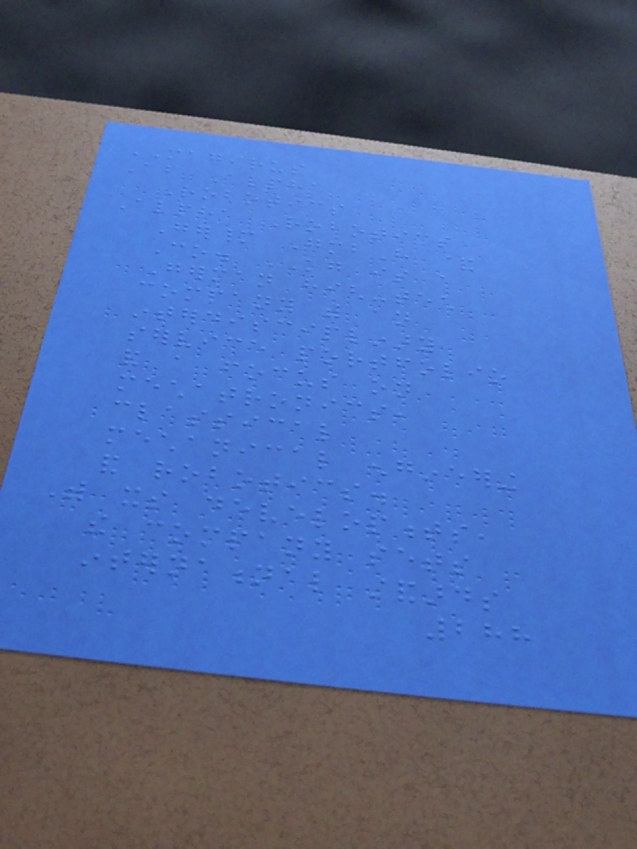MAGIRUS
About Alpha
Robotics
Alpha Robotics
Germany GmbH &
Co. KG is a
German high-tech
company with an
interdisciplinary
service portfolio
and a focus on
mechatronics,
classical
mechanical engineering
and robotics.
With its developments,
the company sets
international standards
288
